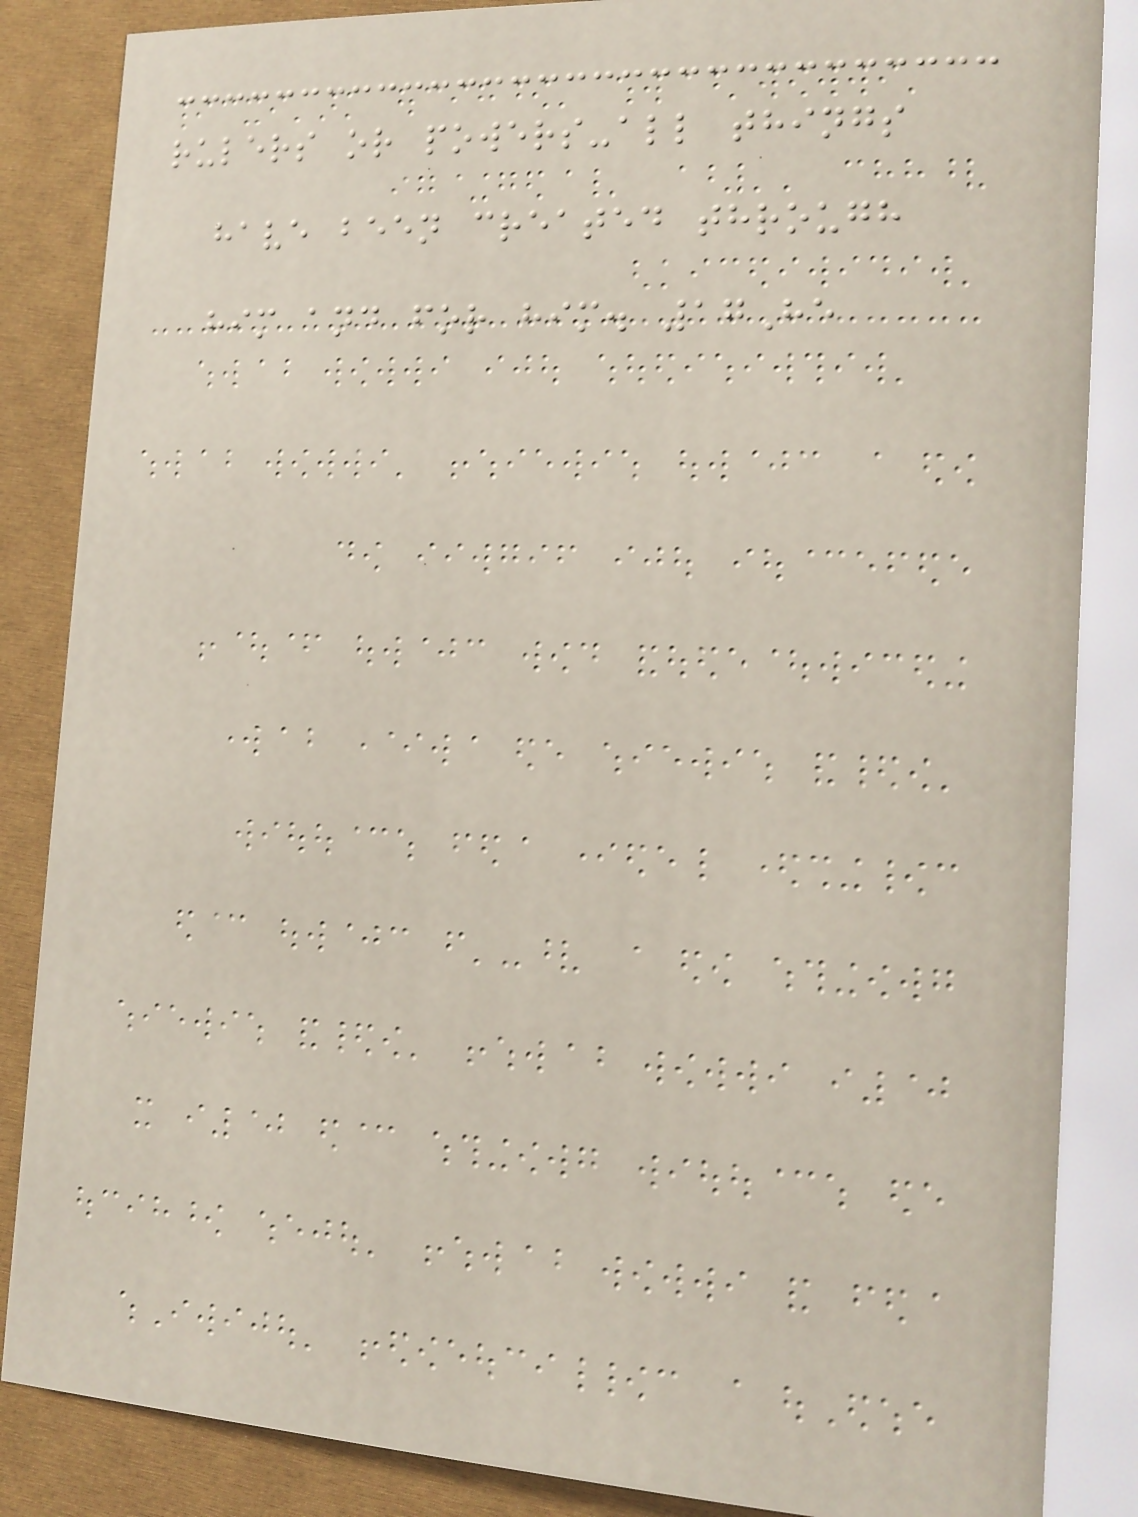rulers or powers-all things
have been created through
him and for him. 17He
